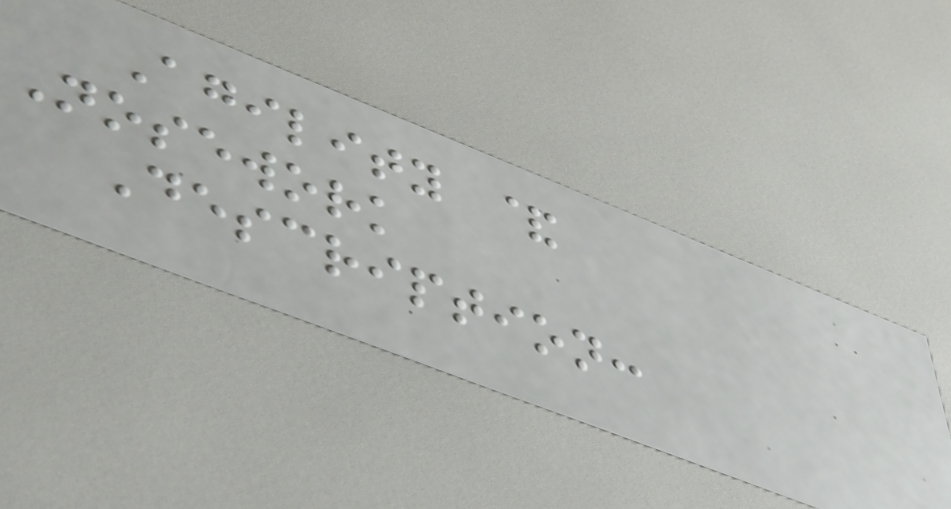Agility &
Nosework
Description:
